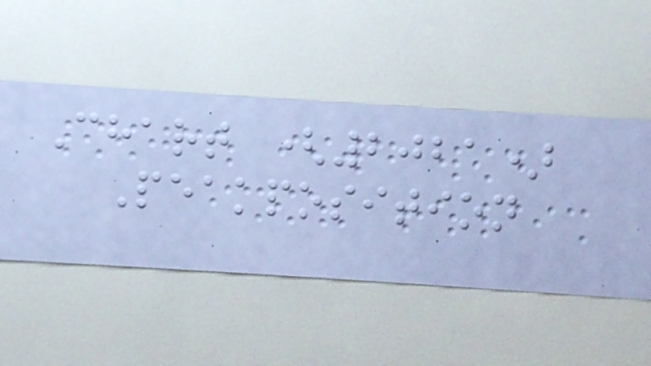Chart (2021)
Peakposition
